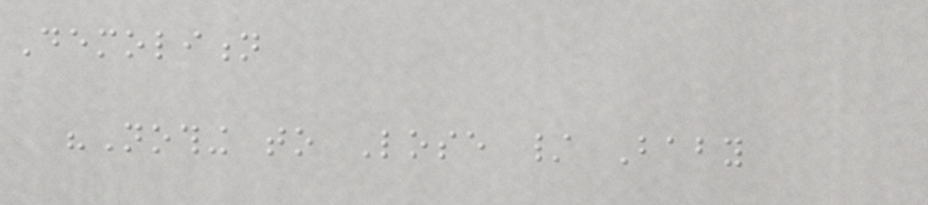Demolition
"Nothing to Lose / Baby
